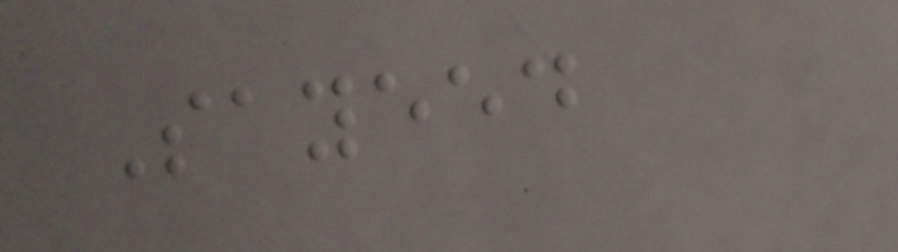Sayeed
